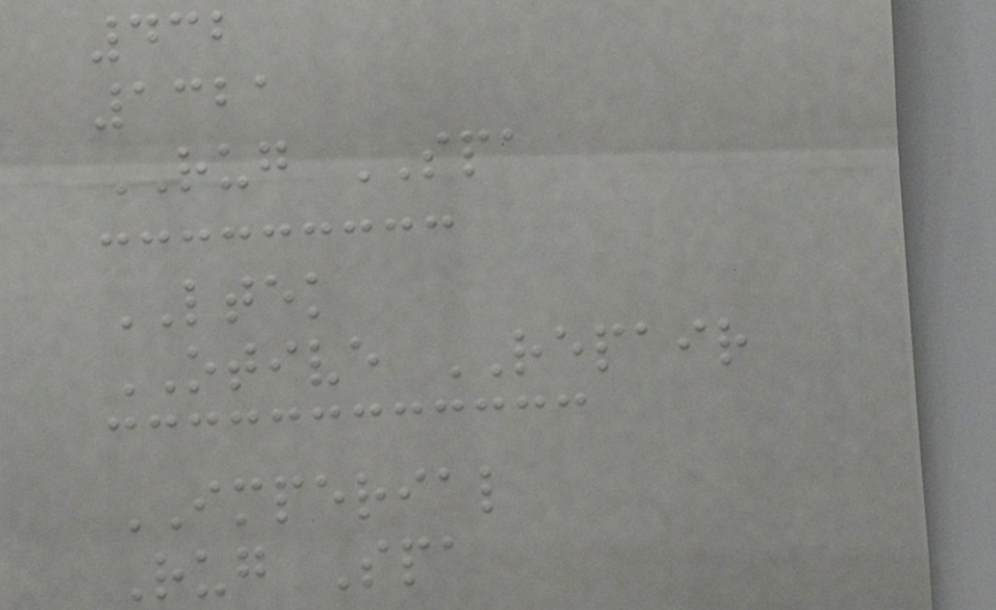432
1321
RUG SPA
LTEK
OTIVE REPAIR
IMPERIAL
Rug Spa
